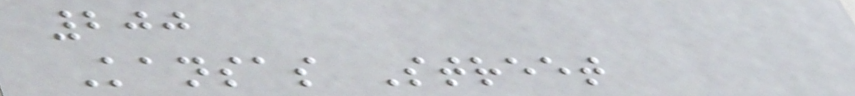200
Kansas Street
